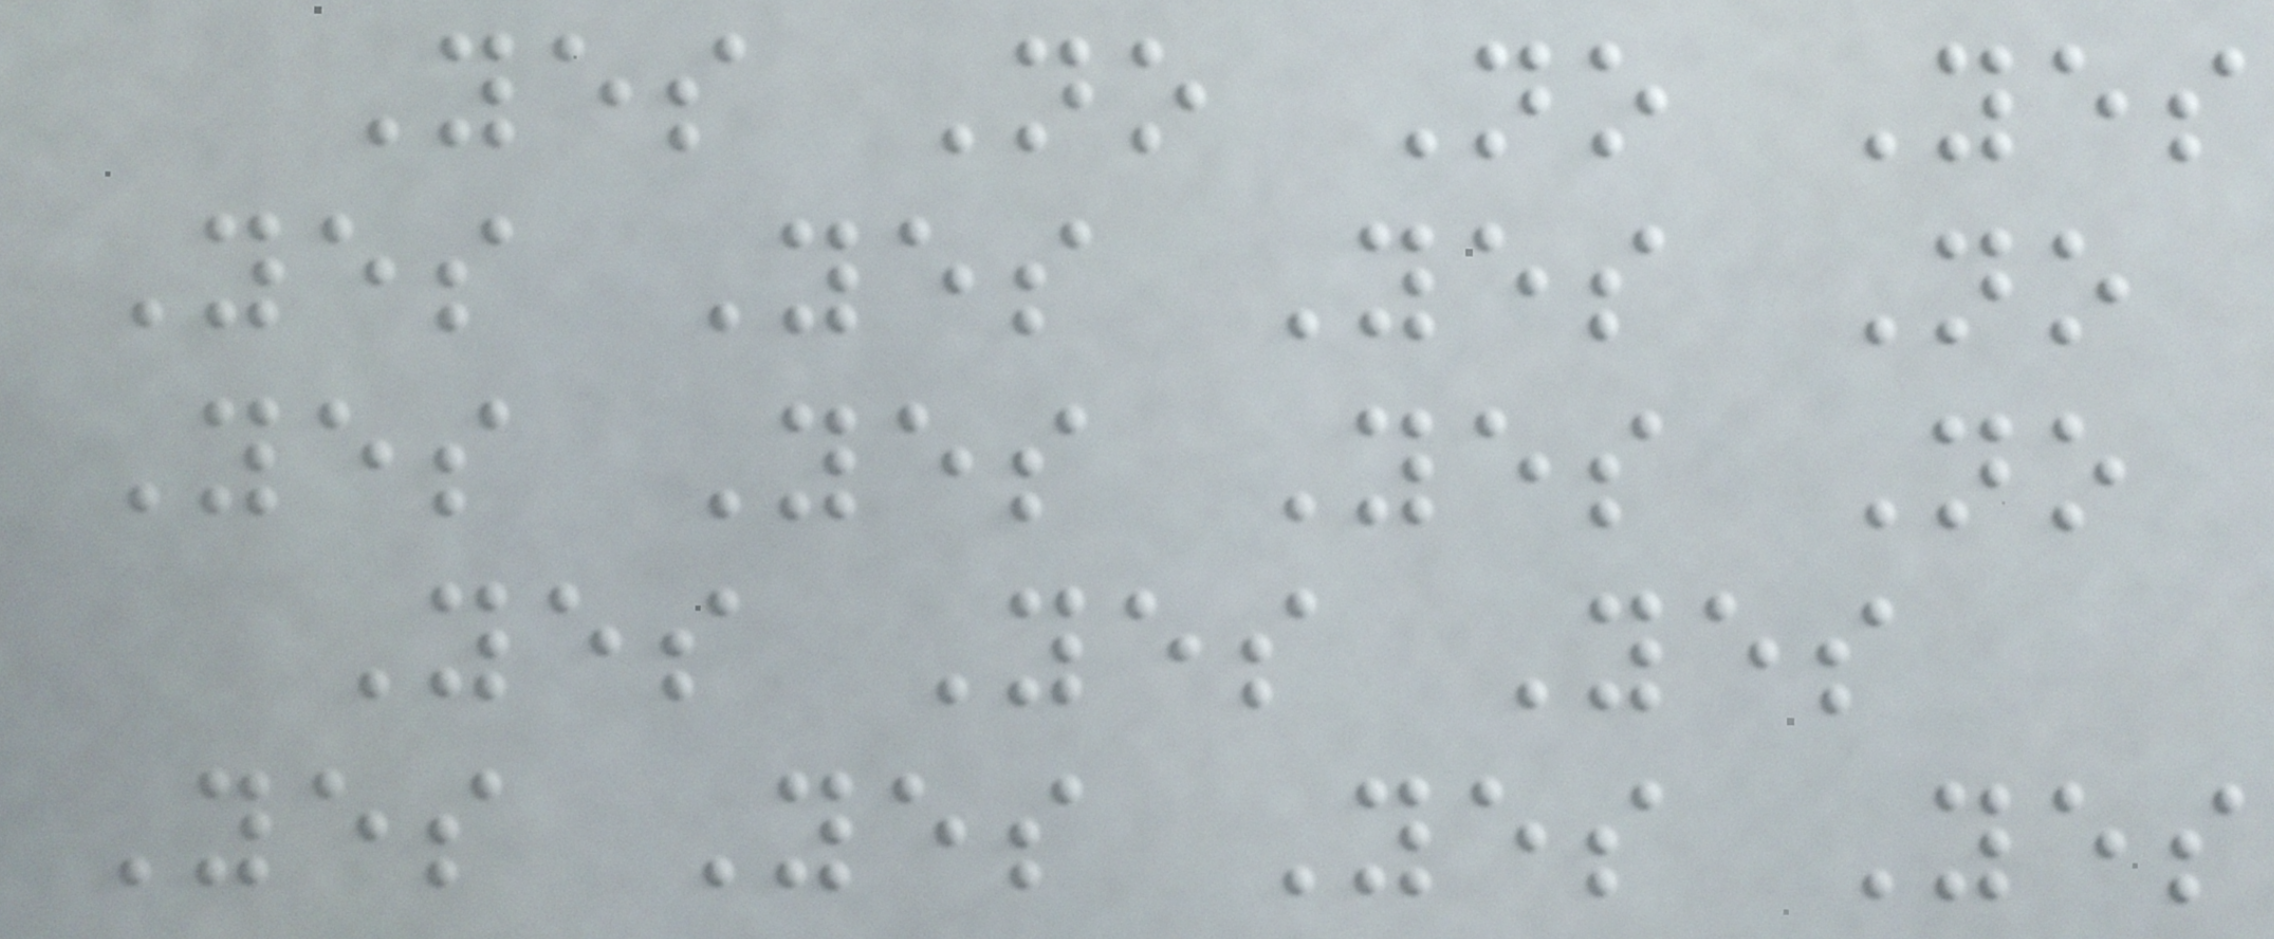Yes No No Yes
Yes Yes Yes No
Yes Yes Yes No
Yes Yes Yes
Yes Yes Yes Yes
